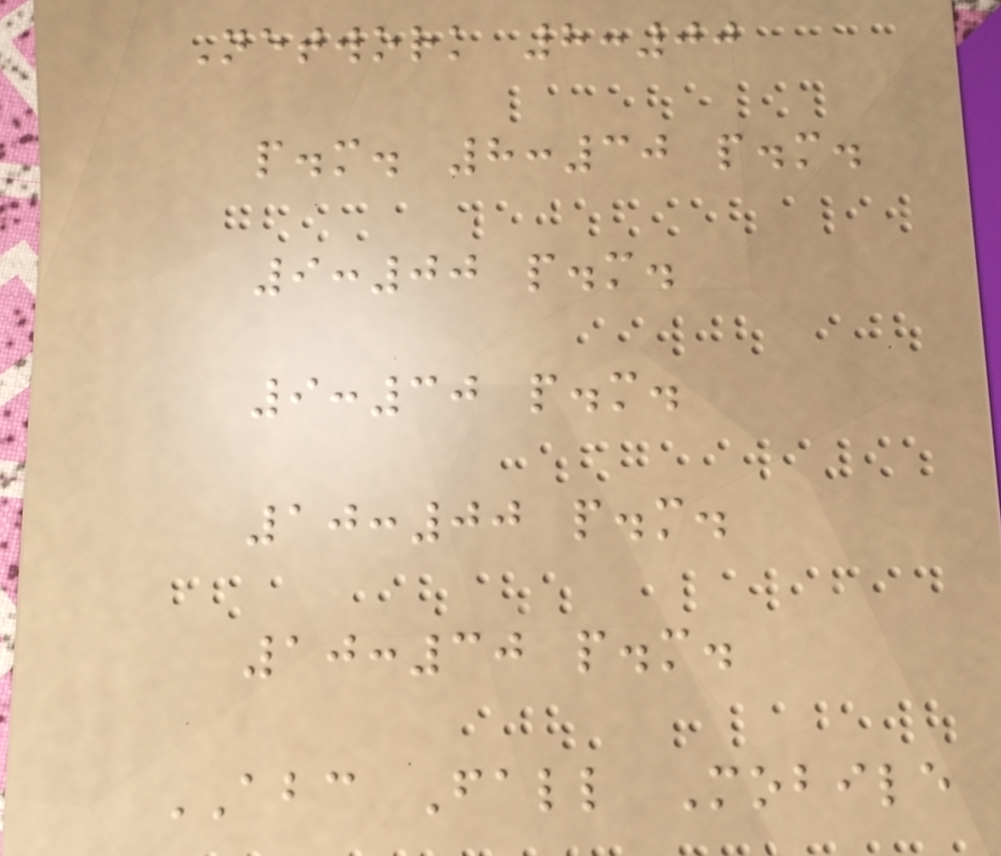Network 8:00
p.m. 8:30 p.m.
9:00 p.m.
9:30 p.m.
10:00 p.m.
10:30 p.m.
ABC Fall Mobile
